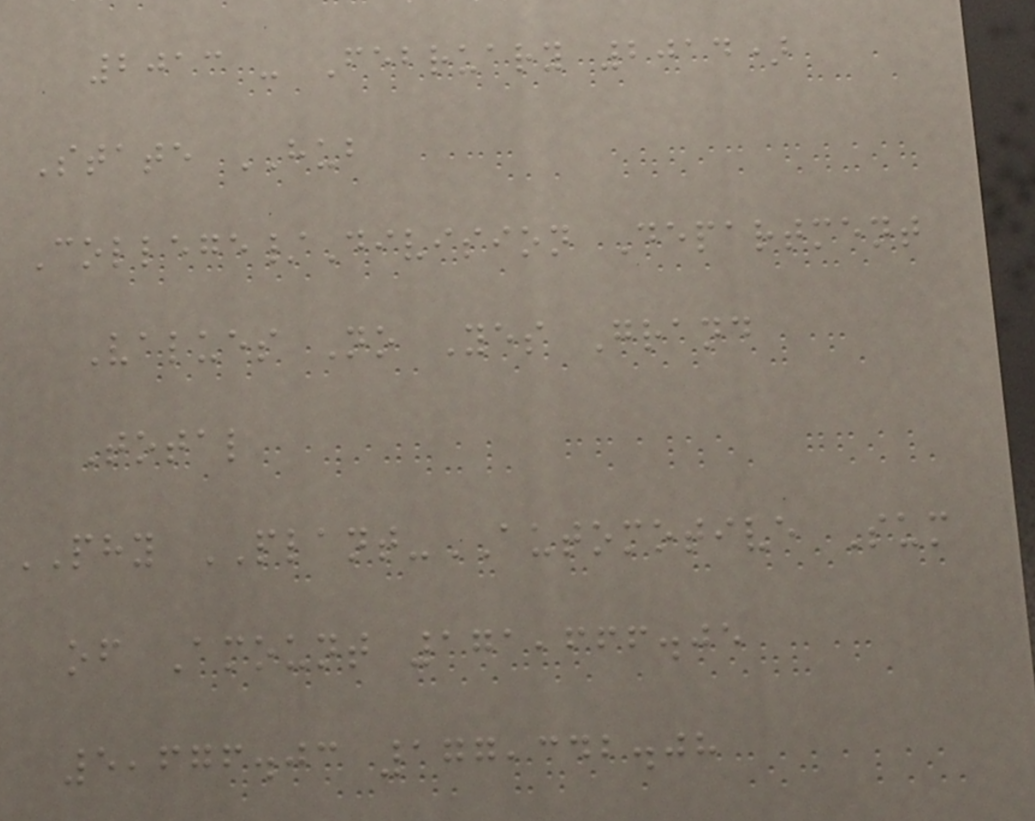2013 - February 2014)
State HUB
College/Division Department
Values No Yes Grand
Total
PHY PLANT-AUTOMOTIVE Sum
of Amount 171,666.05
5,676.03 177,342.08
